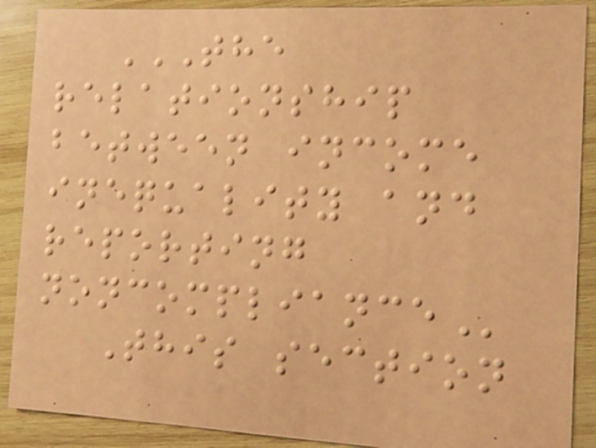THE
RELATIONSHIP
BETWEEN INCOME
INEQUALITY AND
REPORTING
NONCOMPLIANCE
This section
